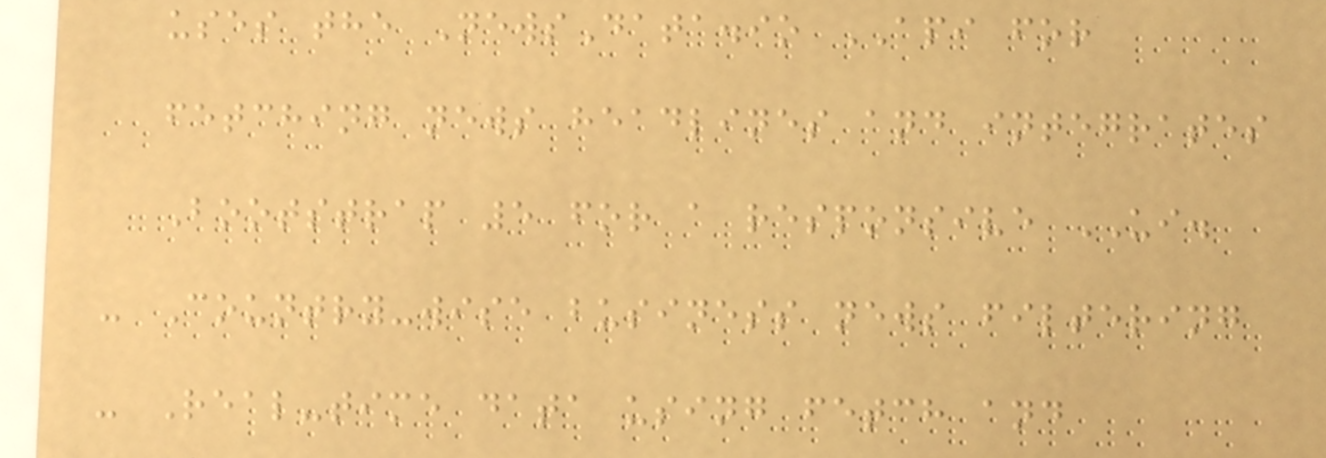uses the NewsData.io API for
fetching news headlines and integrates
Bootstrap 5 for a responsive UI.
- Country-wise business news filtering
- Real-time data using fetch and
